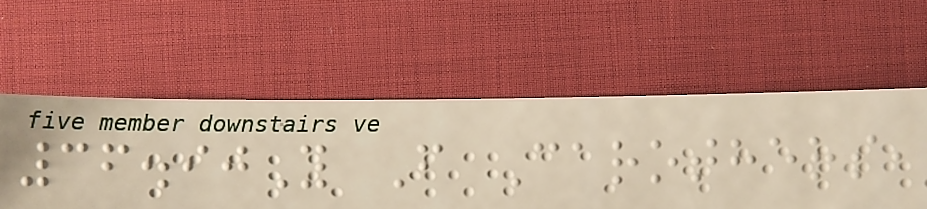36.90Y F Carothers,
